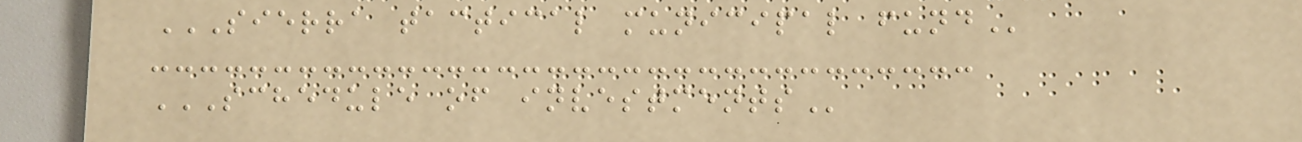SIERRA TACTICAL MUNICIPAL FUND
SCHEDULE OF INVESTMENTS
